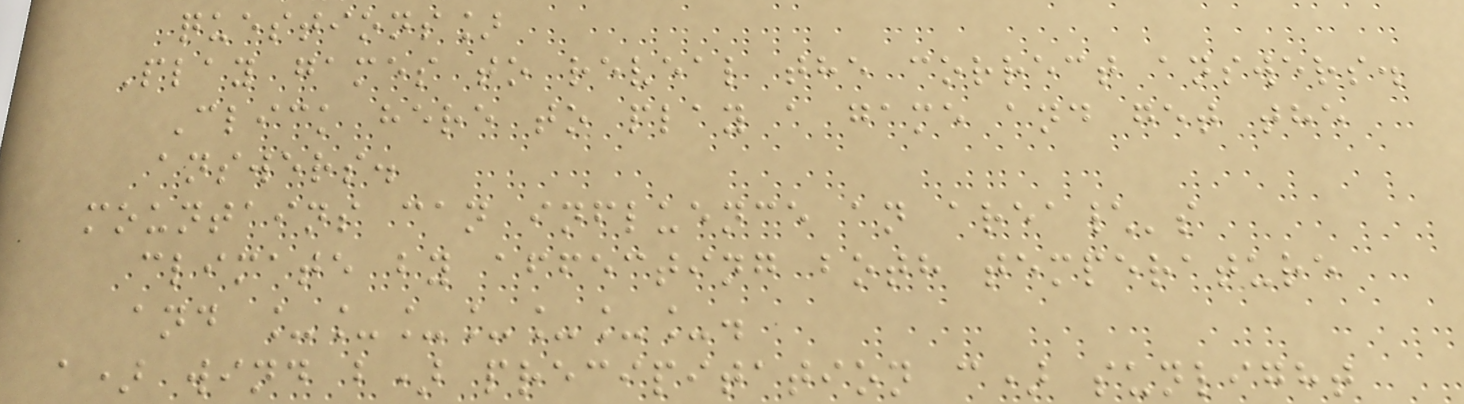questions]
Play games to reveal the correct answers.
Click here to play a game and get the
answers.
mountains can influence an area\'s
climate by affecting both temperature
and _______.
a) wind b) precipitation c) sunlight
